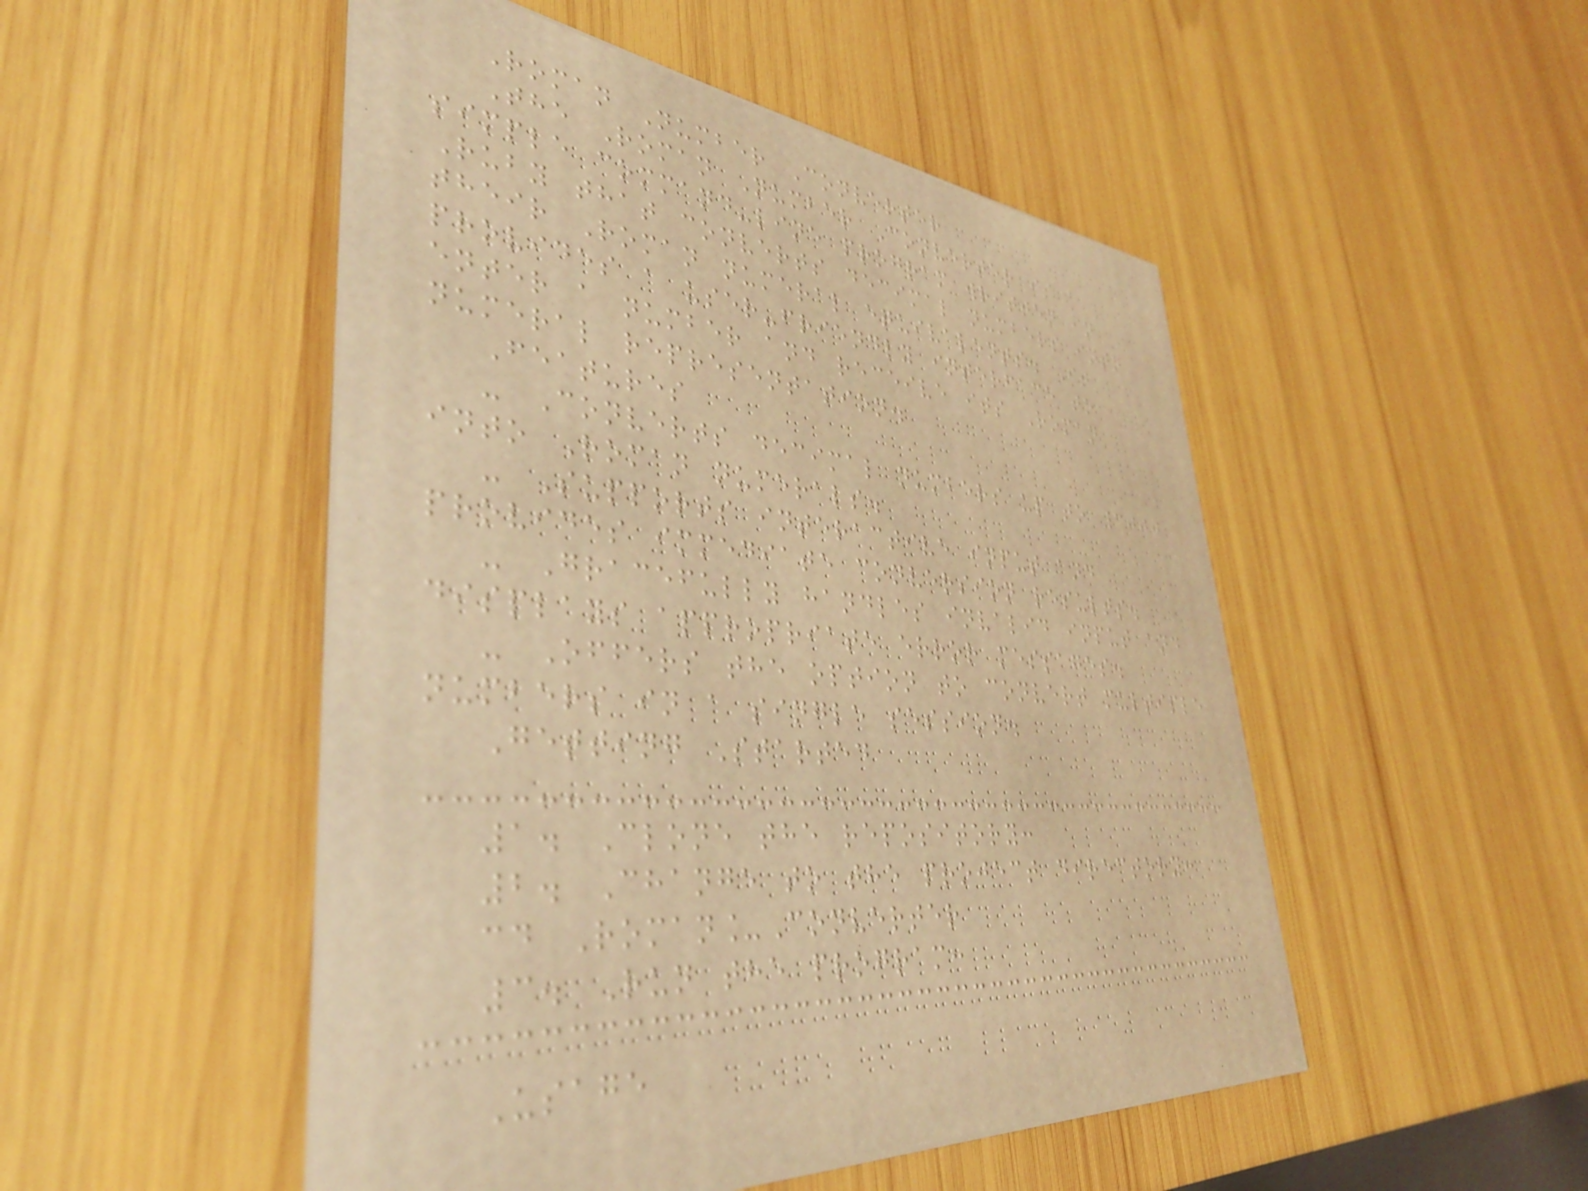Roman Number Converter
The Roman Number Converter is a
simple command-line program written in
Ruby that converts decimal numbers into
their Roman numeral equivalents. It
provides a user-friendly interface to
enter a number and receive its Roman
numeral representation.
Features
- Converts decimal numbers up to 3000
into Roman numerals.
- Supports interactive input and
provides immediate conversion results.
- Gracefully handles invalid input and
displays appropriate error messages.
- Offers the option to convert multiple
numbers in a single session.
Getting Started
1. Clone the repository:
2. Change to the project directory:
cd Roman_Converter
3. Run the program:
Usage
